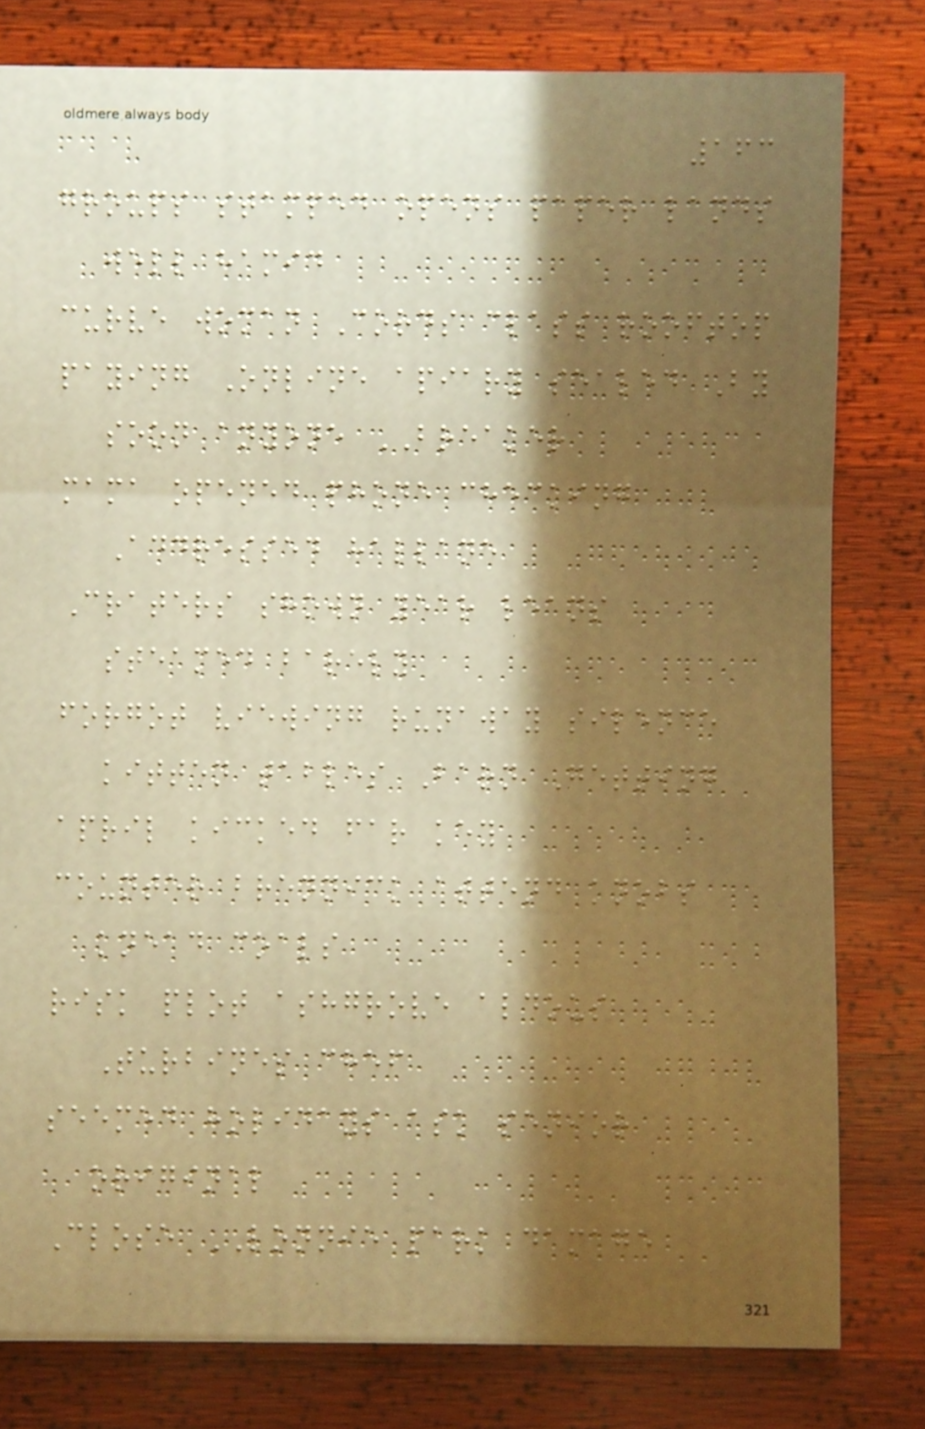163
groups stamped opens paper lands
well hamid
curve woman Cords class rooftop
paying Online apiary sealed By
soon anyone BREAKER
mama opened phone checking
Addressed hallane
Craters shown year leans
steamed barely
forgot viewing runaway silence
kitten tables Barn Getting
april kicked far key
counter brennick attend knobs
knead coals
risk plot ashgrove aldous
Turbines chef
seemed holidays ask senior
original
Close LONNIE park damage
